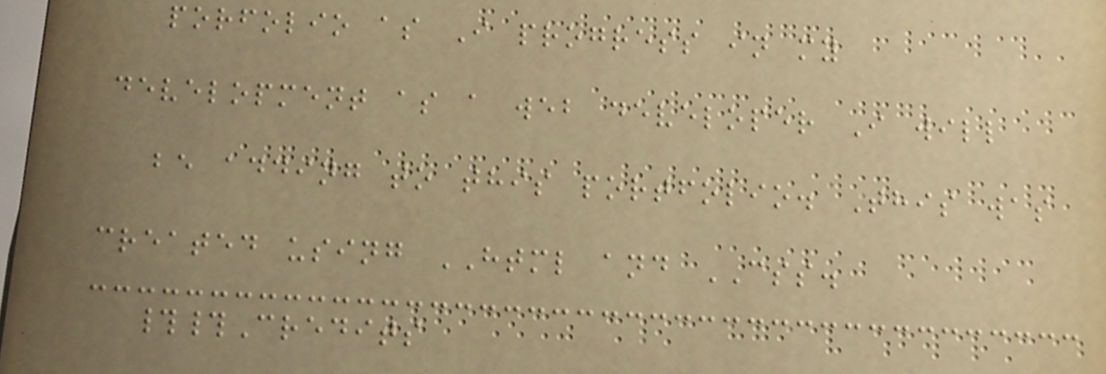porfolio as I progress in my
development as a web developer I will
be adding to this portfolio. This was
created using HTML and CSS.
##Credits
